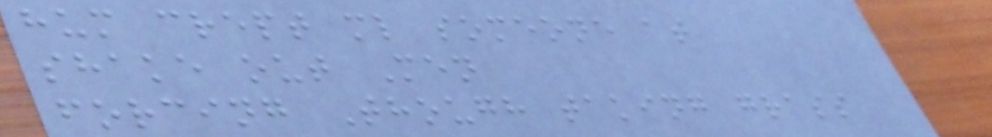hum crept ml someone at
shake out Men
forcing Though taking grass
